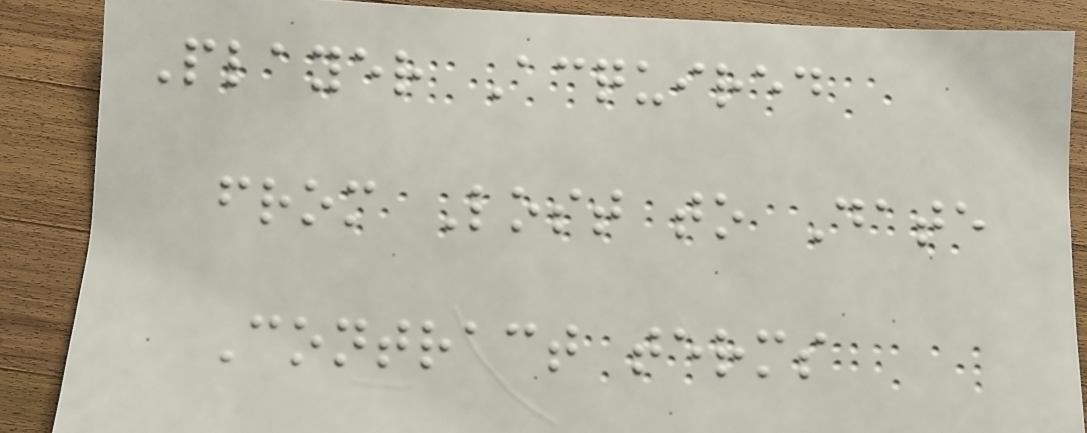Player Acquired
from Lost to Date
Contract terms
